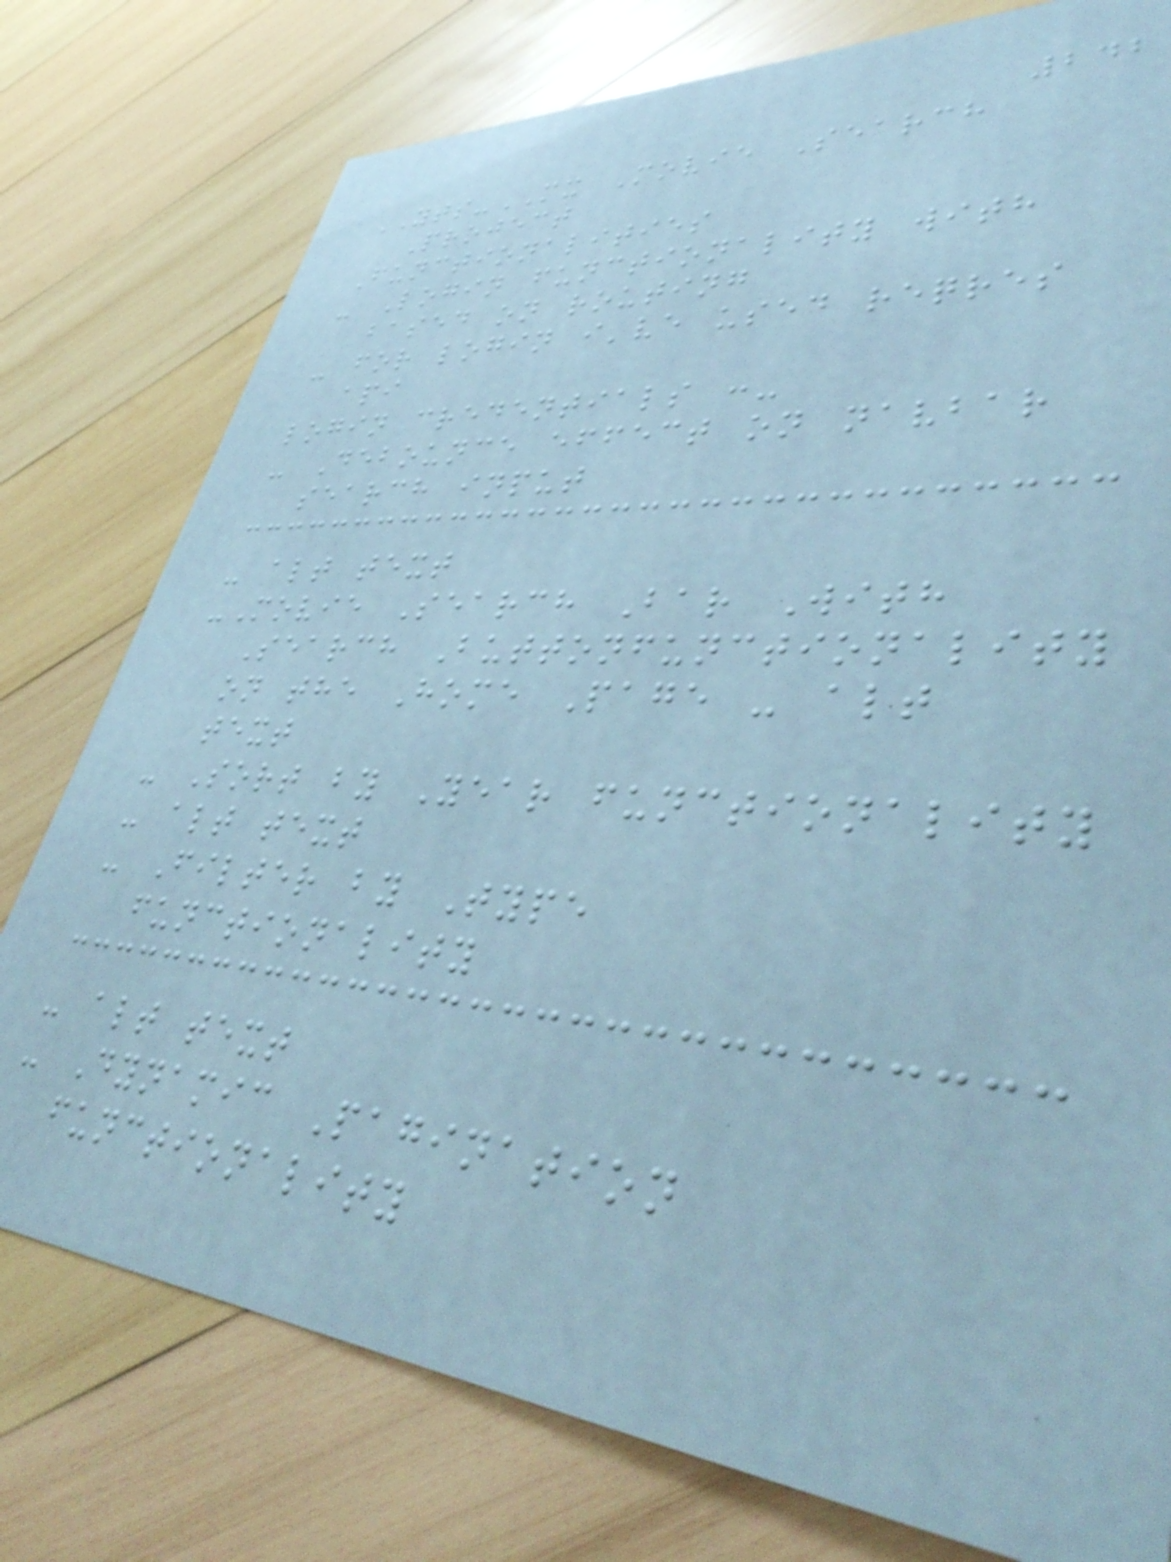242
YTS-MX Movie Search
Project
Functionalities
- Login functionality with
based on routing
- for login i've used reqres
api
login credentials :-
- Debounce effect on navbar
search input
- alt text
-Movie Search Bar With
Search Buttonfunctionality
on the Home Page - alt
text
- Sort by Year functionality
- alt text
- Filter by Type
functionality
- alt text
- Dynamic Pagination
functionality
